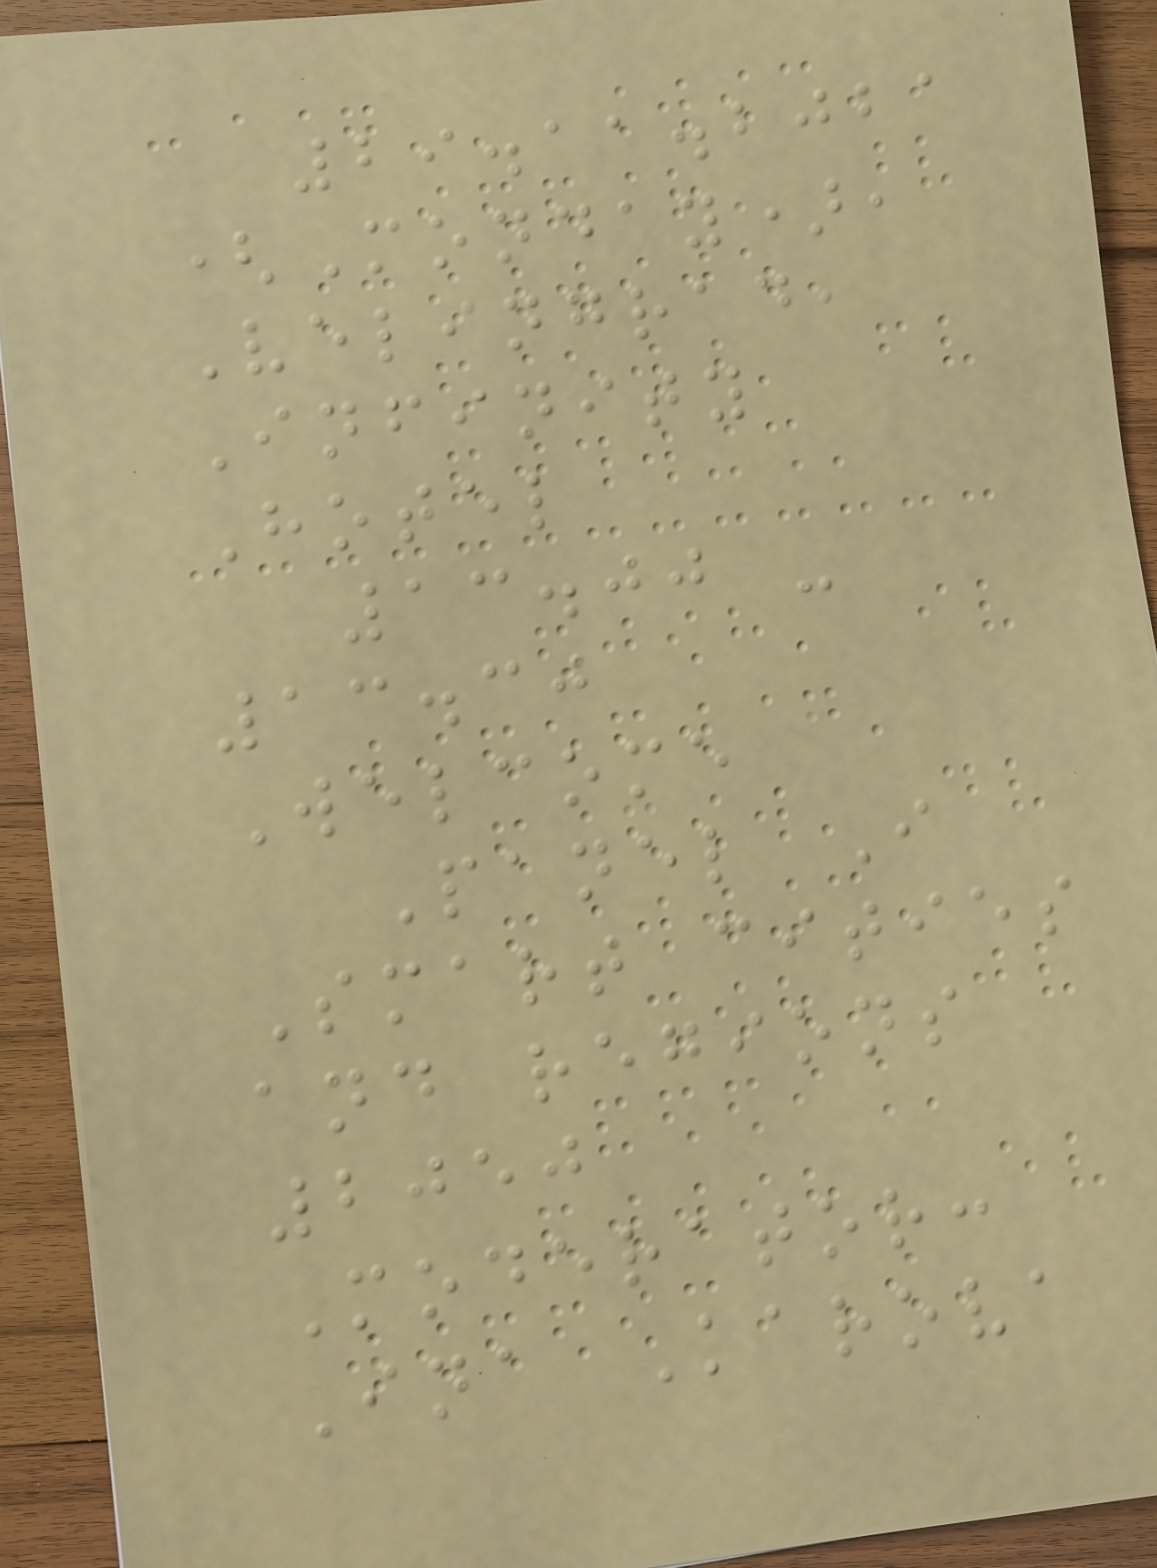29.11.2021
(Monday),
Velingrad,
Infinity
Hotel
13.00 -
13.30
Welcome
Panel I
Smart cities
and regions
2050
Moderator:
Ina Karova
